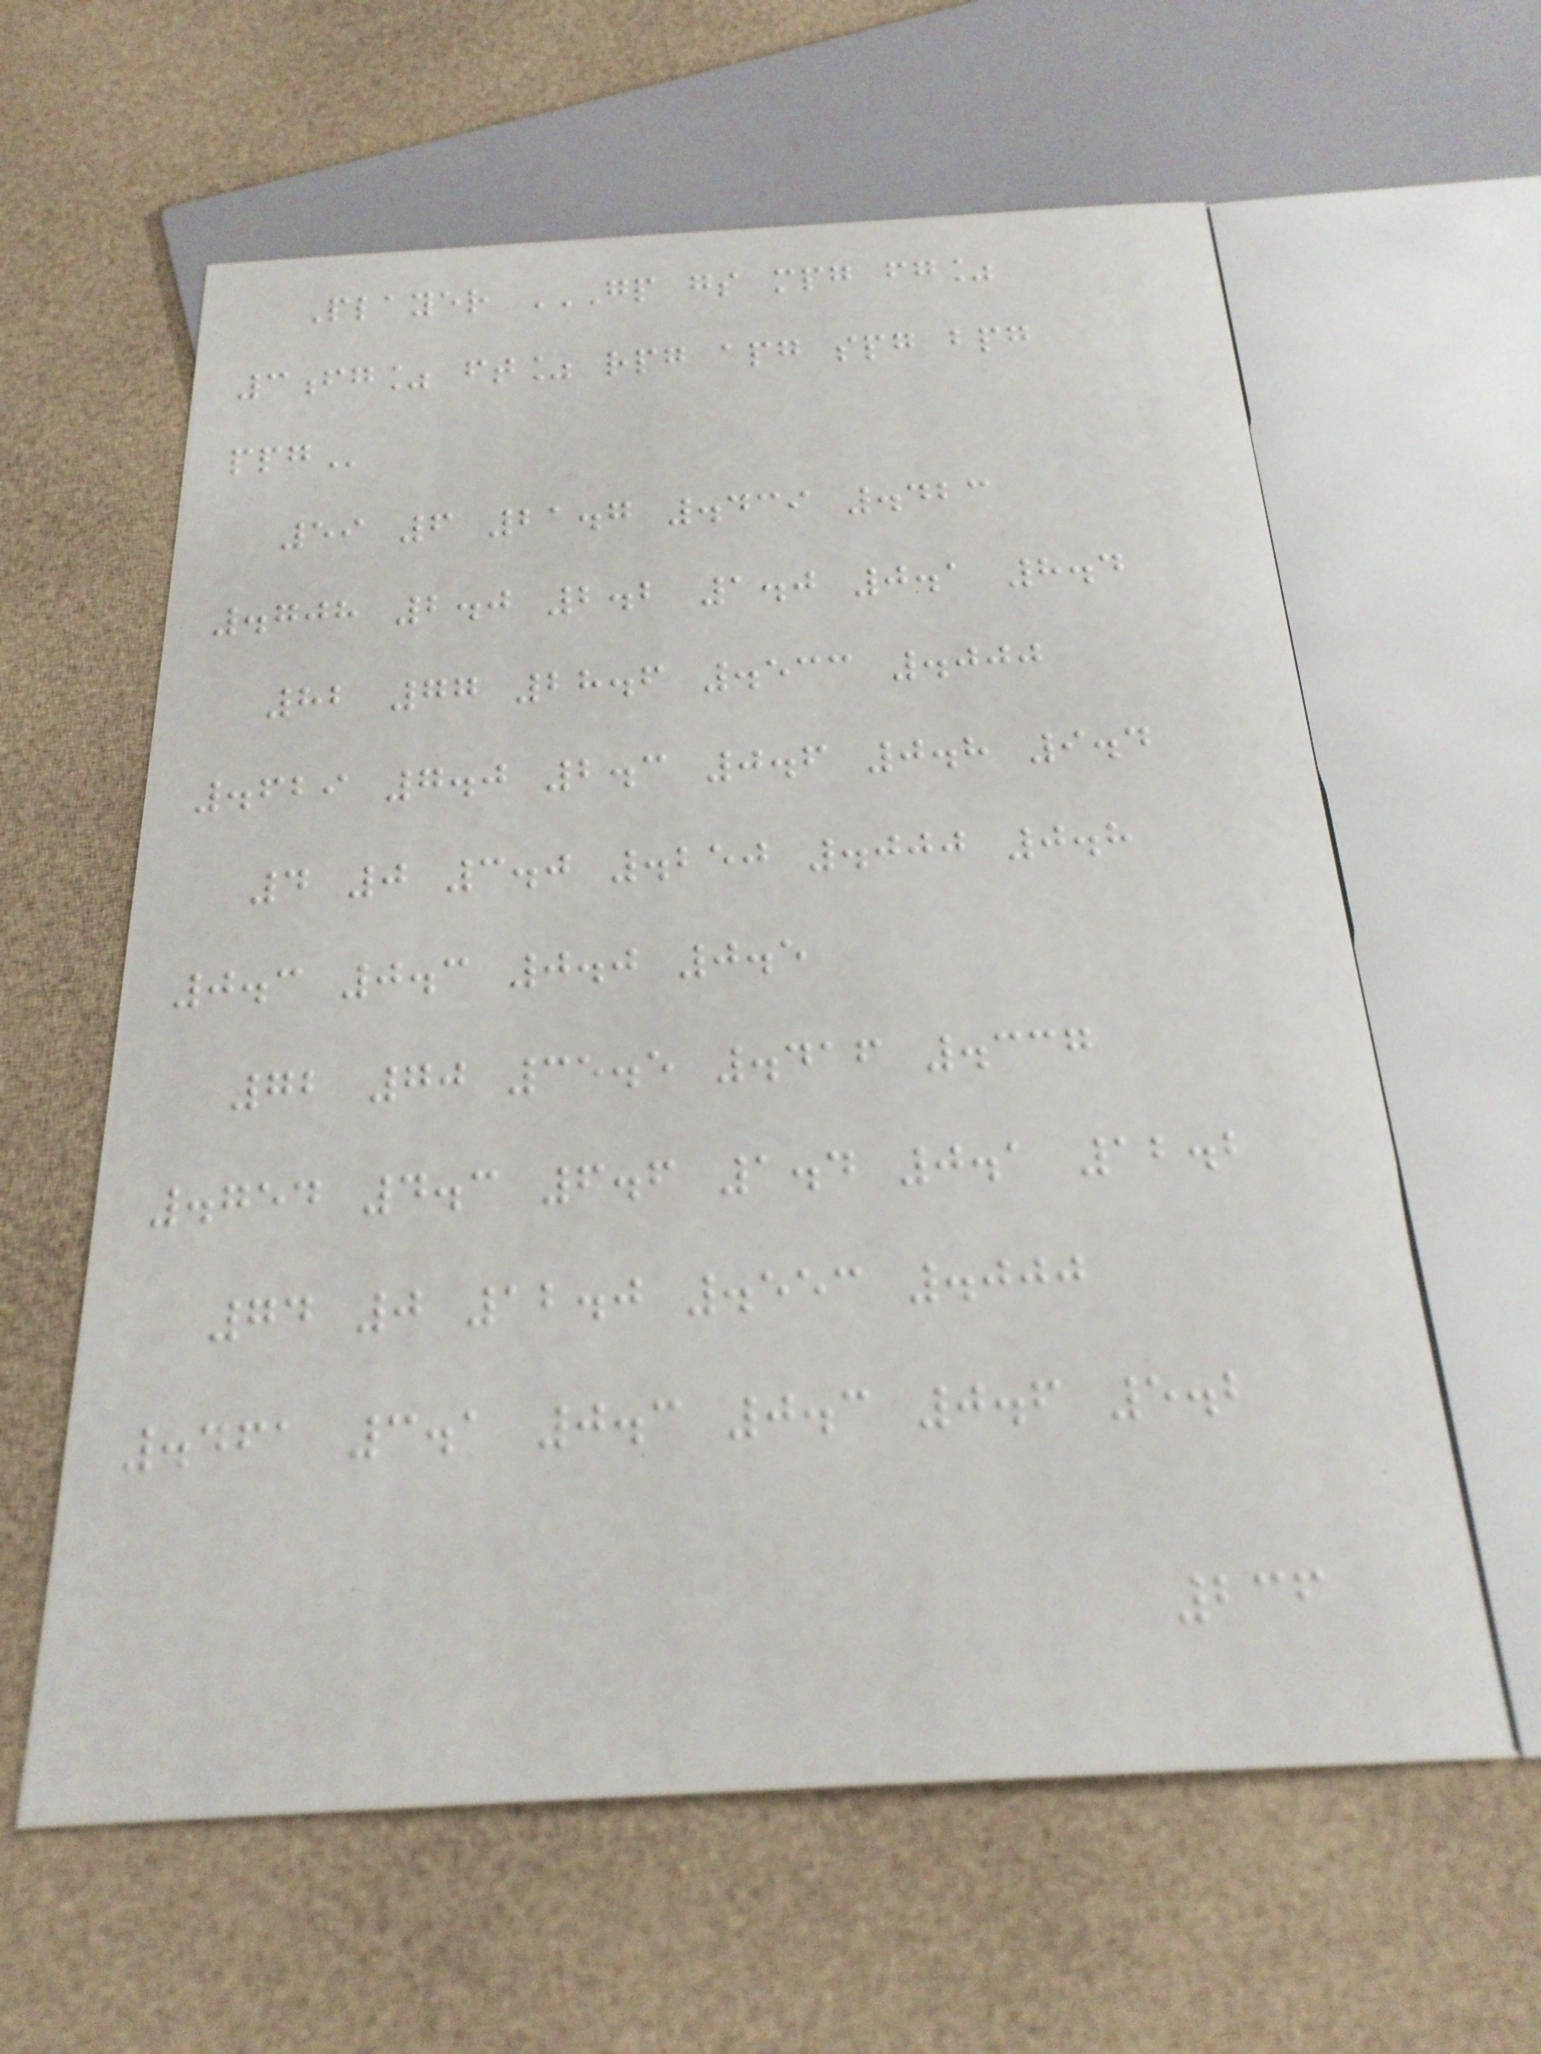Player GP GS MPG FG%
3FG% FT% RPG APG SPG BPG
PPG
59 6 21.7 .439 .423
.708 2.0 2.2 1.0 0.1 8.4
82 77 28.6 .533 .000
.629 7.0 2.3 0.6 0.8 9.4
4 0 3.0 .250 .000 0.8
0.3 0.3 0.0 0.5
72 70 35.5 .416 .337
.754 4.3 6.6 1.4 0.1 12.2
74 0 12.0 .553 .000
.461 3.1 0.3 0.3 0.6 5.2
236
